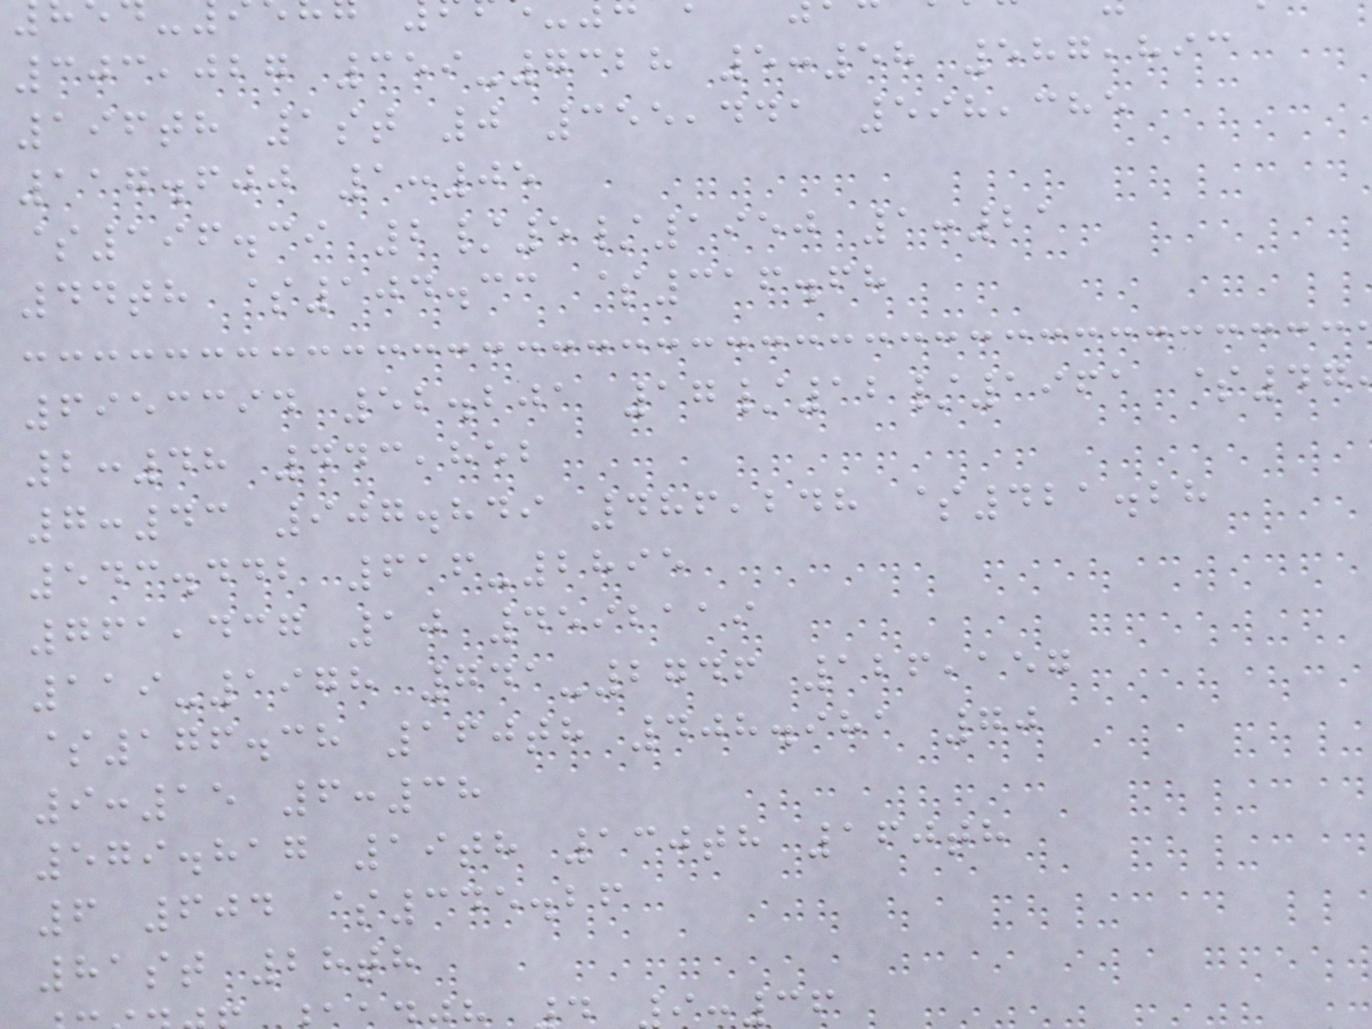303,027 359-7328 5:58 587,893
196th 1st 0 355,441 598,385
117.600 1:05
$196.39 2/5/1950 1:21
44th $104.33 $316.68
6953394 52.201 17/12/1961 $47
2:48 443,852
7:43 907.849 486,248 $421.28
543.442 616-2895
761,437 10 4592119
119-1978 741-2746 126,157
$176.38 160th 408.981 70
9:15 6:38
579.817 19th 130th 160th
6 604 $345.26
81st 28th
